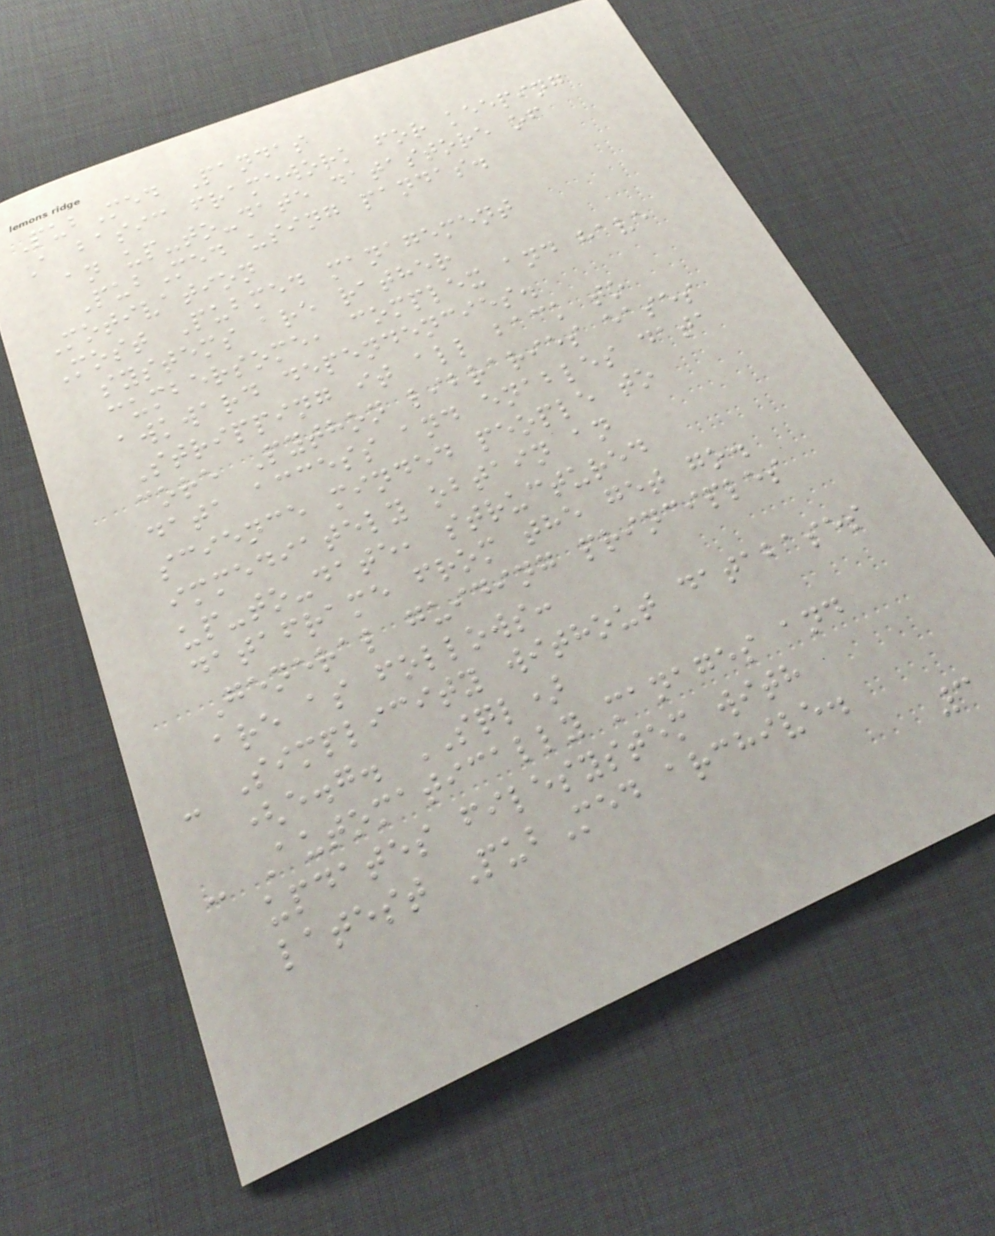PubMed Pandas
A basic framework for keeping
an up-to-date datastore of
PubMed using pandas.
Motivation
Most Pubmed management
systems are rather
cumbersome, complex and have
awkward dependencies.
Stripping it all back to
core Python libraries eases
data access and enables data
science minded people to
immediately obtain an
up-to-date, structured
dataframe from the get go.
General guiding principles
are as follows:
- Simplicity without databases
(e.g. SQL)
- Automatically manages and
updates filesystem with
latest PubMed archive.
3
